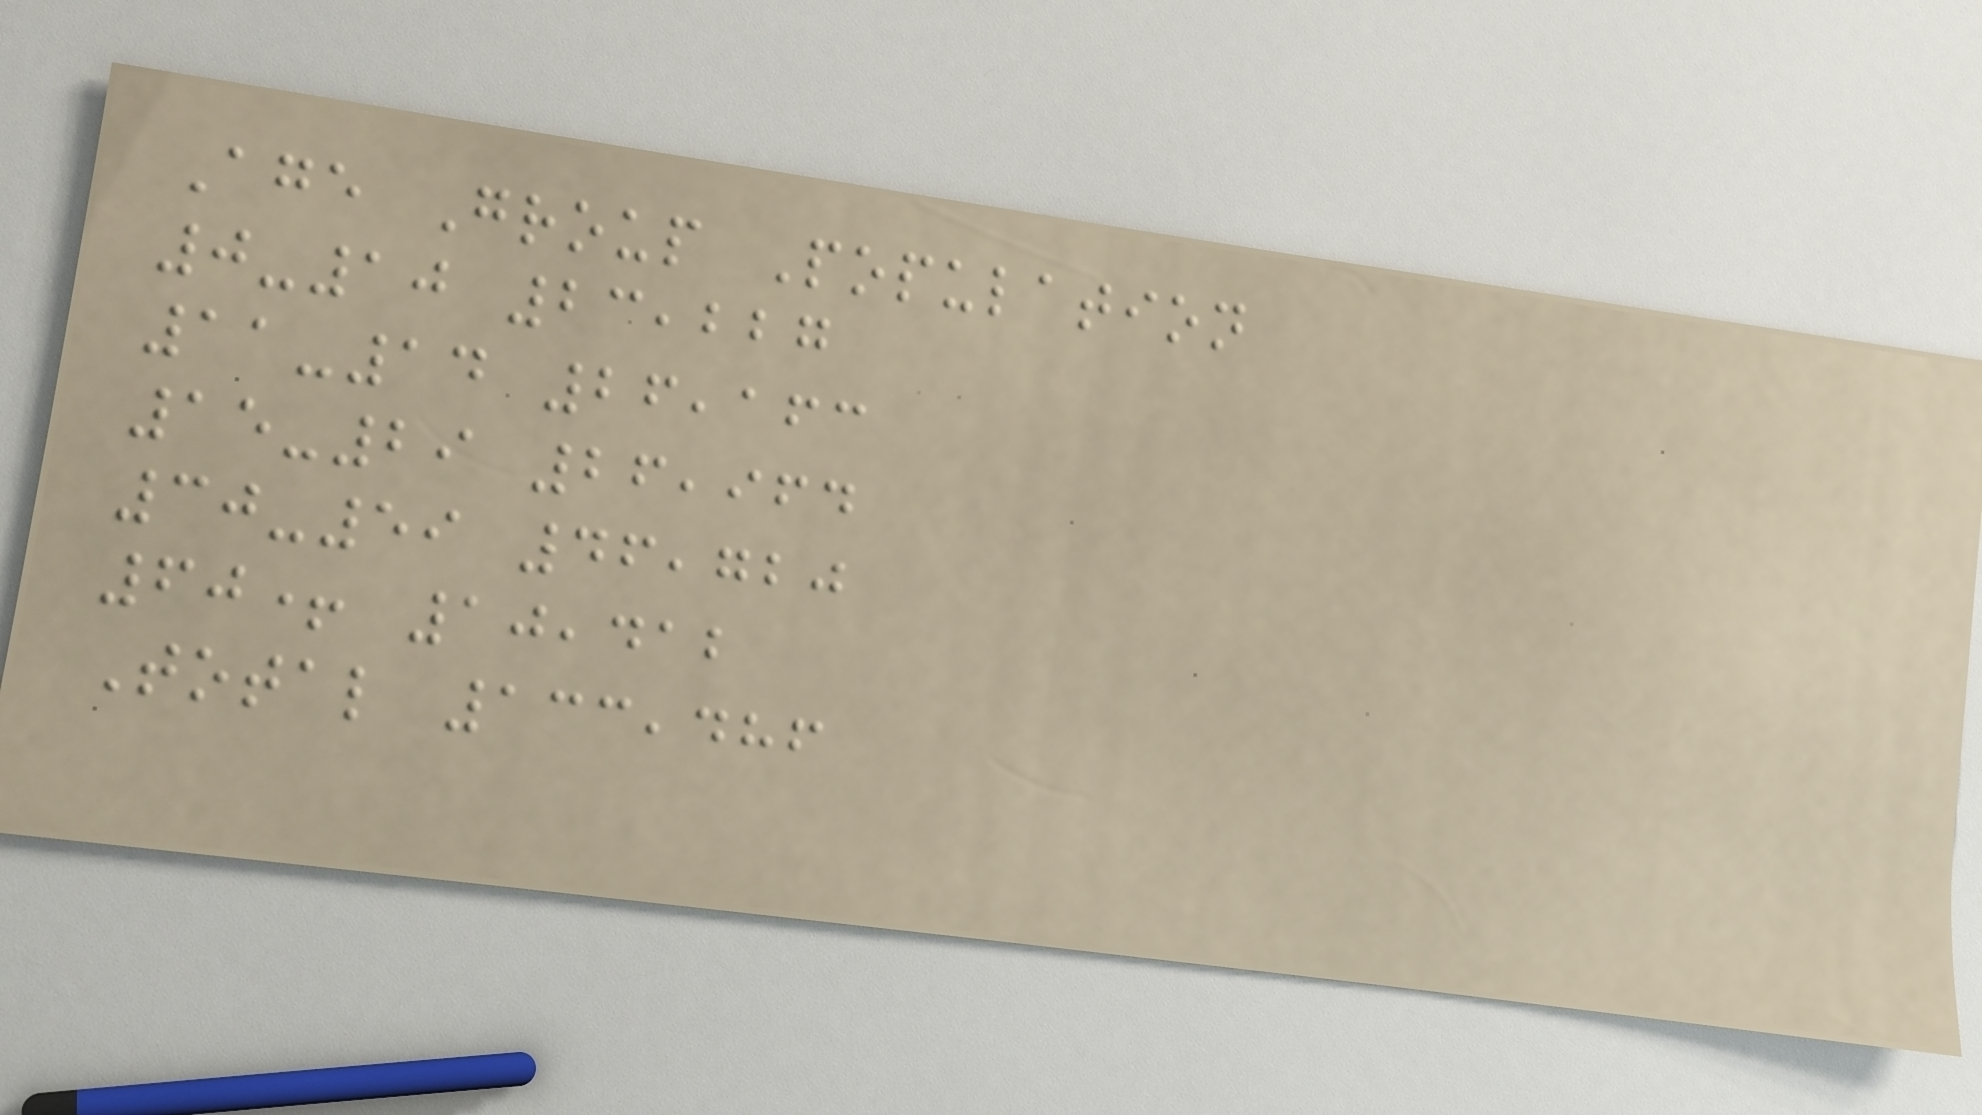Age Group Population
0-10 23,227
11-14 26,163
15-29 26,964
30-59 46,720
60+ 10,412
Total 133,486
